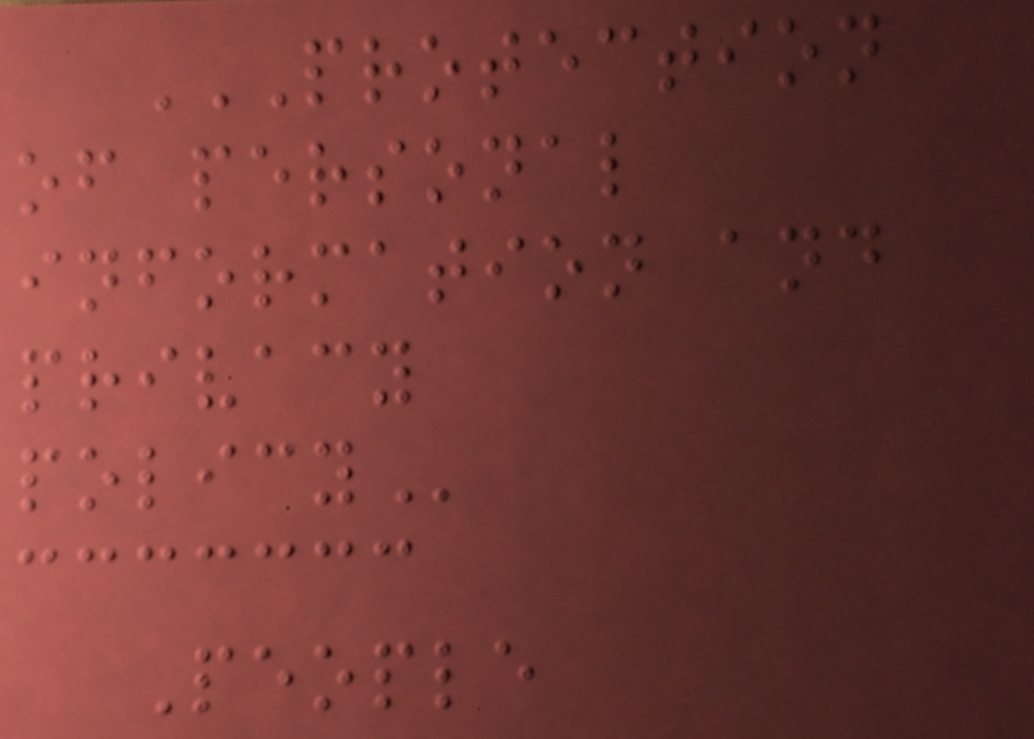PROTECTION
OF PERSONAL
INFORMATION AND
PRIVACY
POLICY
People
